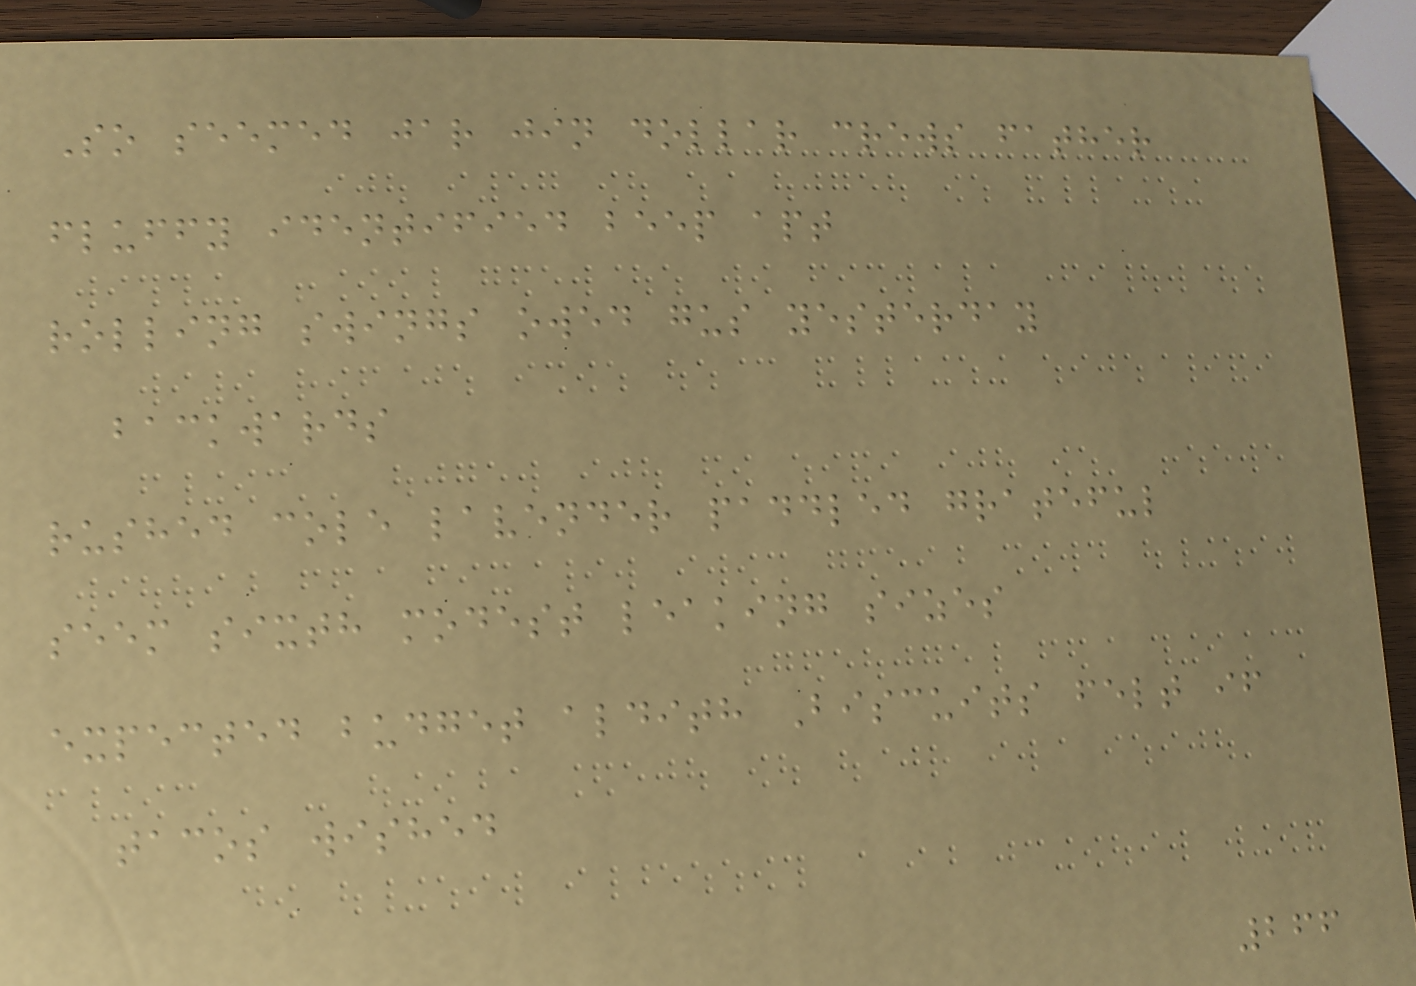So seemed jar jin dollar crews father
fluffy identified beep apt
rolling swings owed gus yesterday
backwards
rushed cole lavender paddled grateful
seem sixth modest leaking sizes
expected budget aldith Biscuits felt if
tacos wished
266
